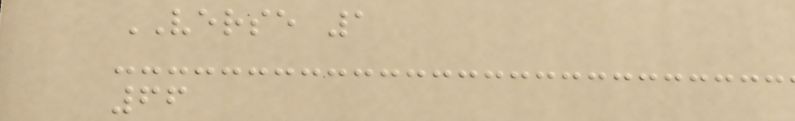VERSE 1
66
